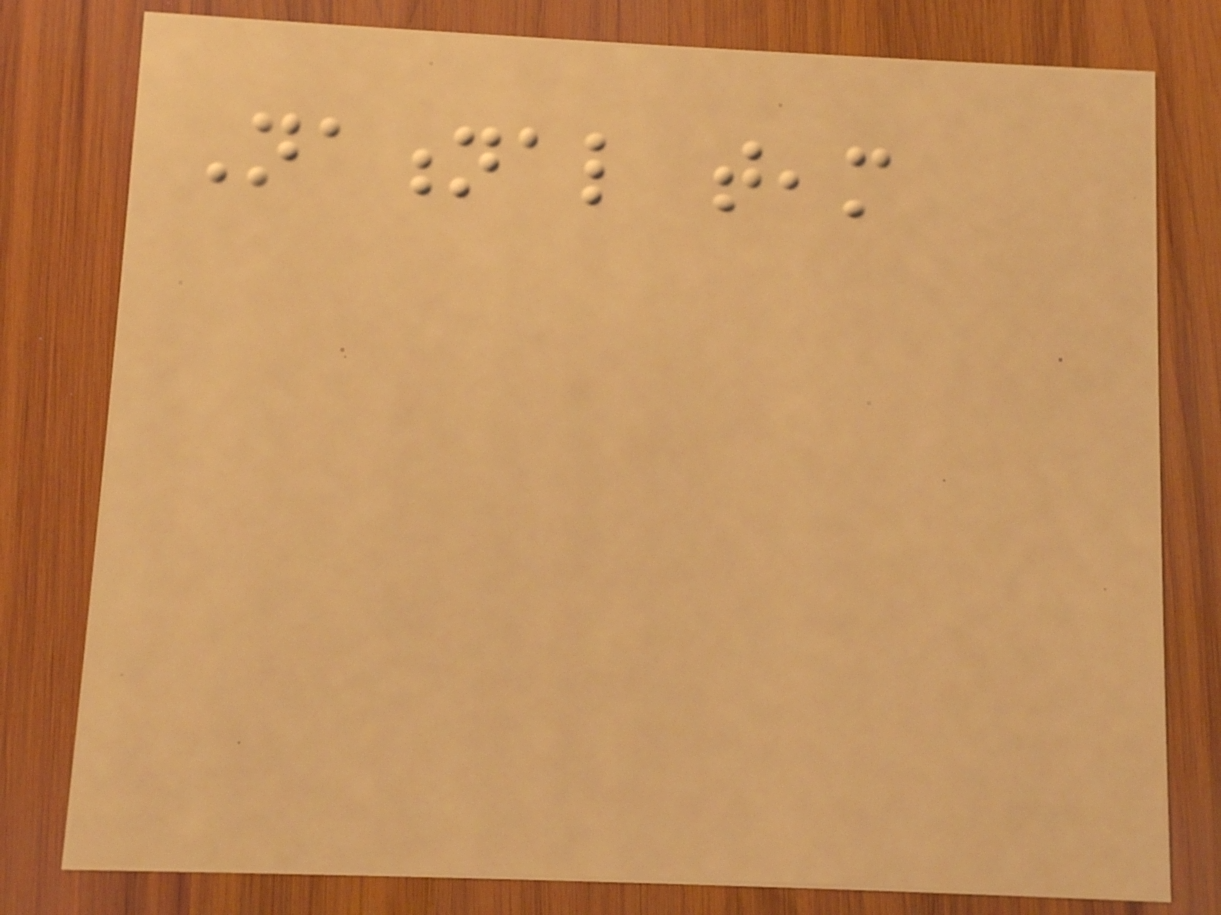National team
